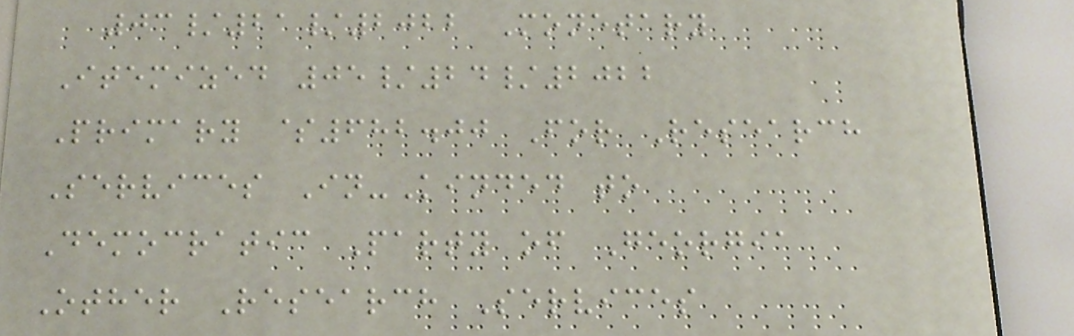03/21/2022 Monetary
Itemized 05/24/2022
Primary $682.00 For Research
Services In-Kinded to
Democratic Party of Georgia
Other Research Services
